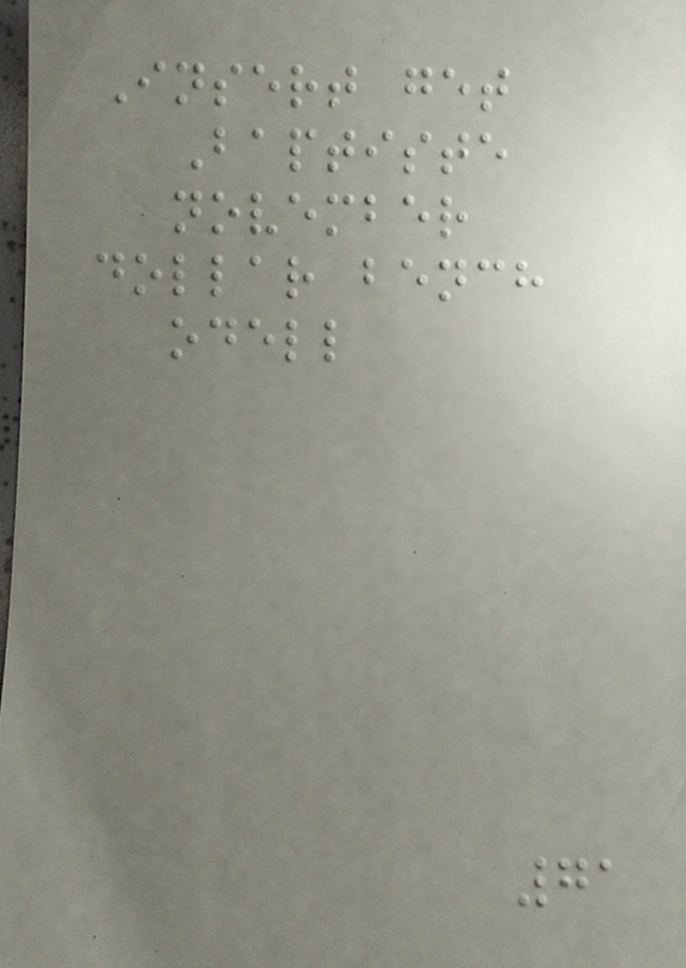Insert get
Baptiste
november
dollar bench
odell
71
